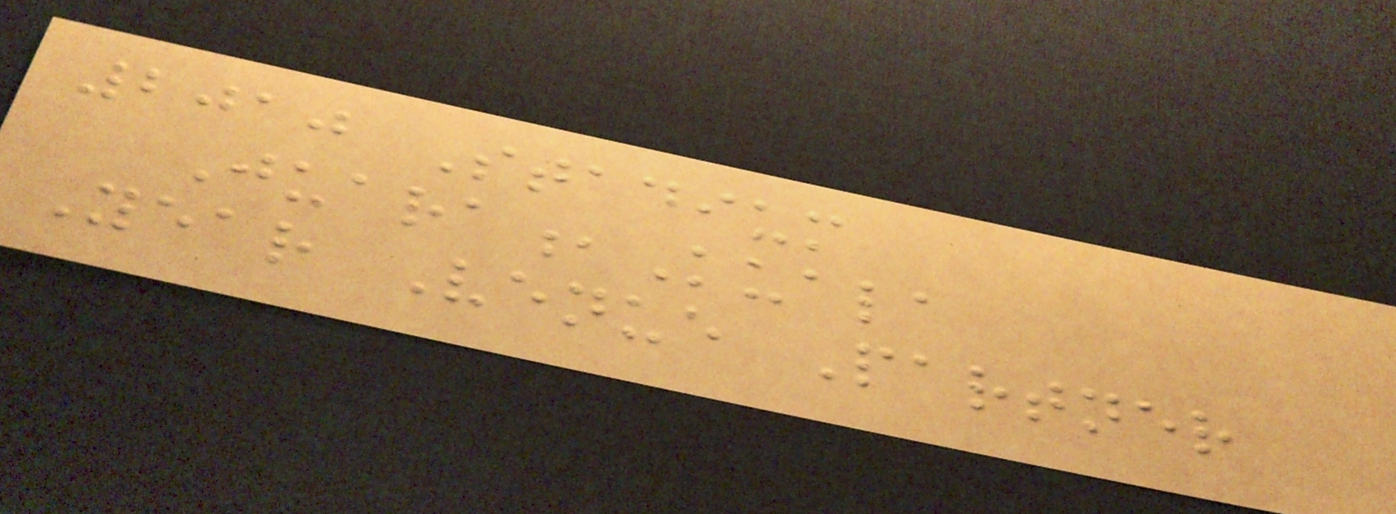2010 Stadium
Juara,Kuala
Year Venue Partner
